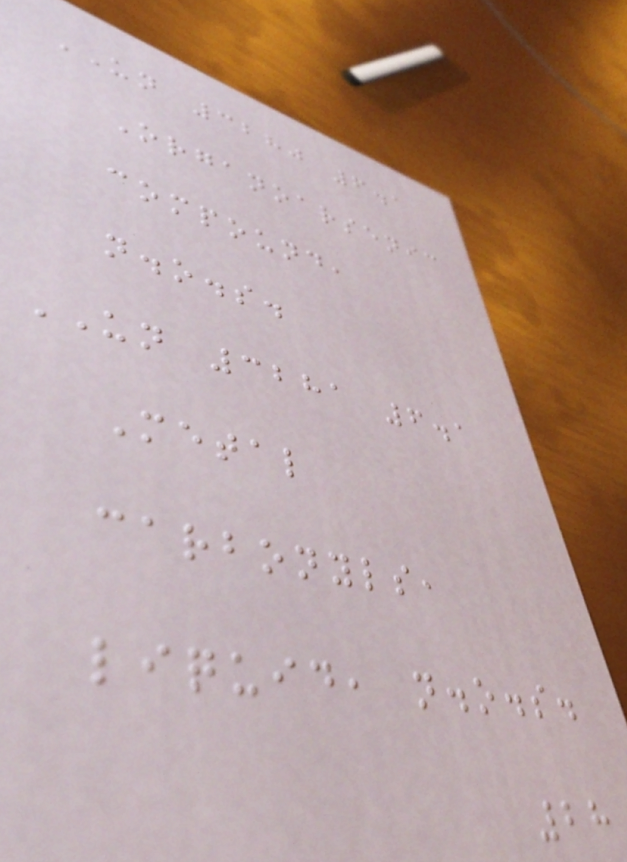UN 3280 6.1
Organoarsenic
compound,
n.o.s.
UN 3281 6.1
Metal
carbonyls,
liquid, n.o.s.
28
